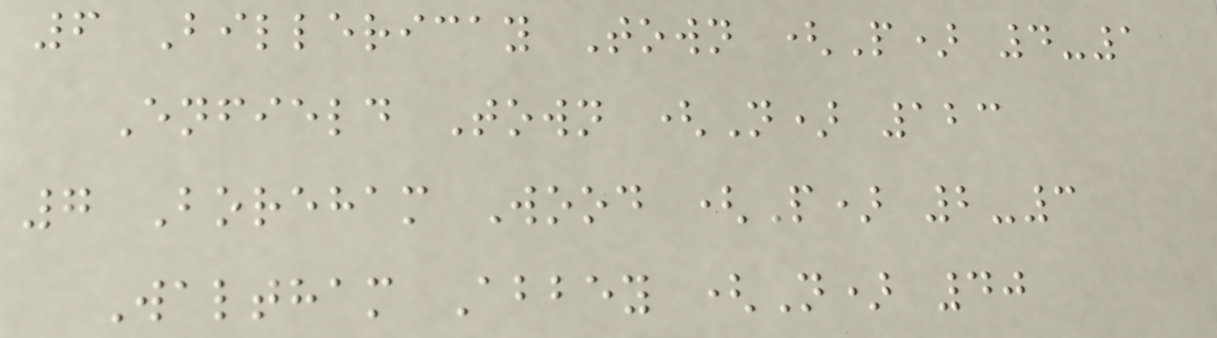6 Billericay Town (P) 4-1
Enfield Town (N) 123
7 Boreham Wood (P) 2-3
Waltham Abbey (N) 40
